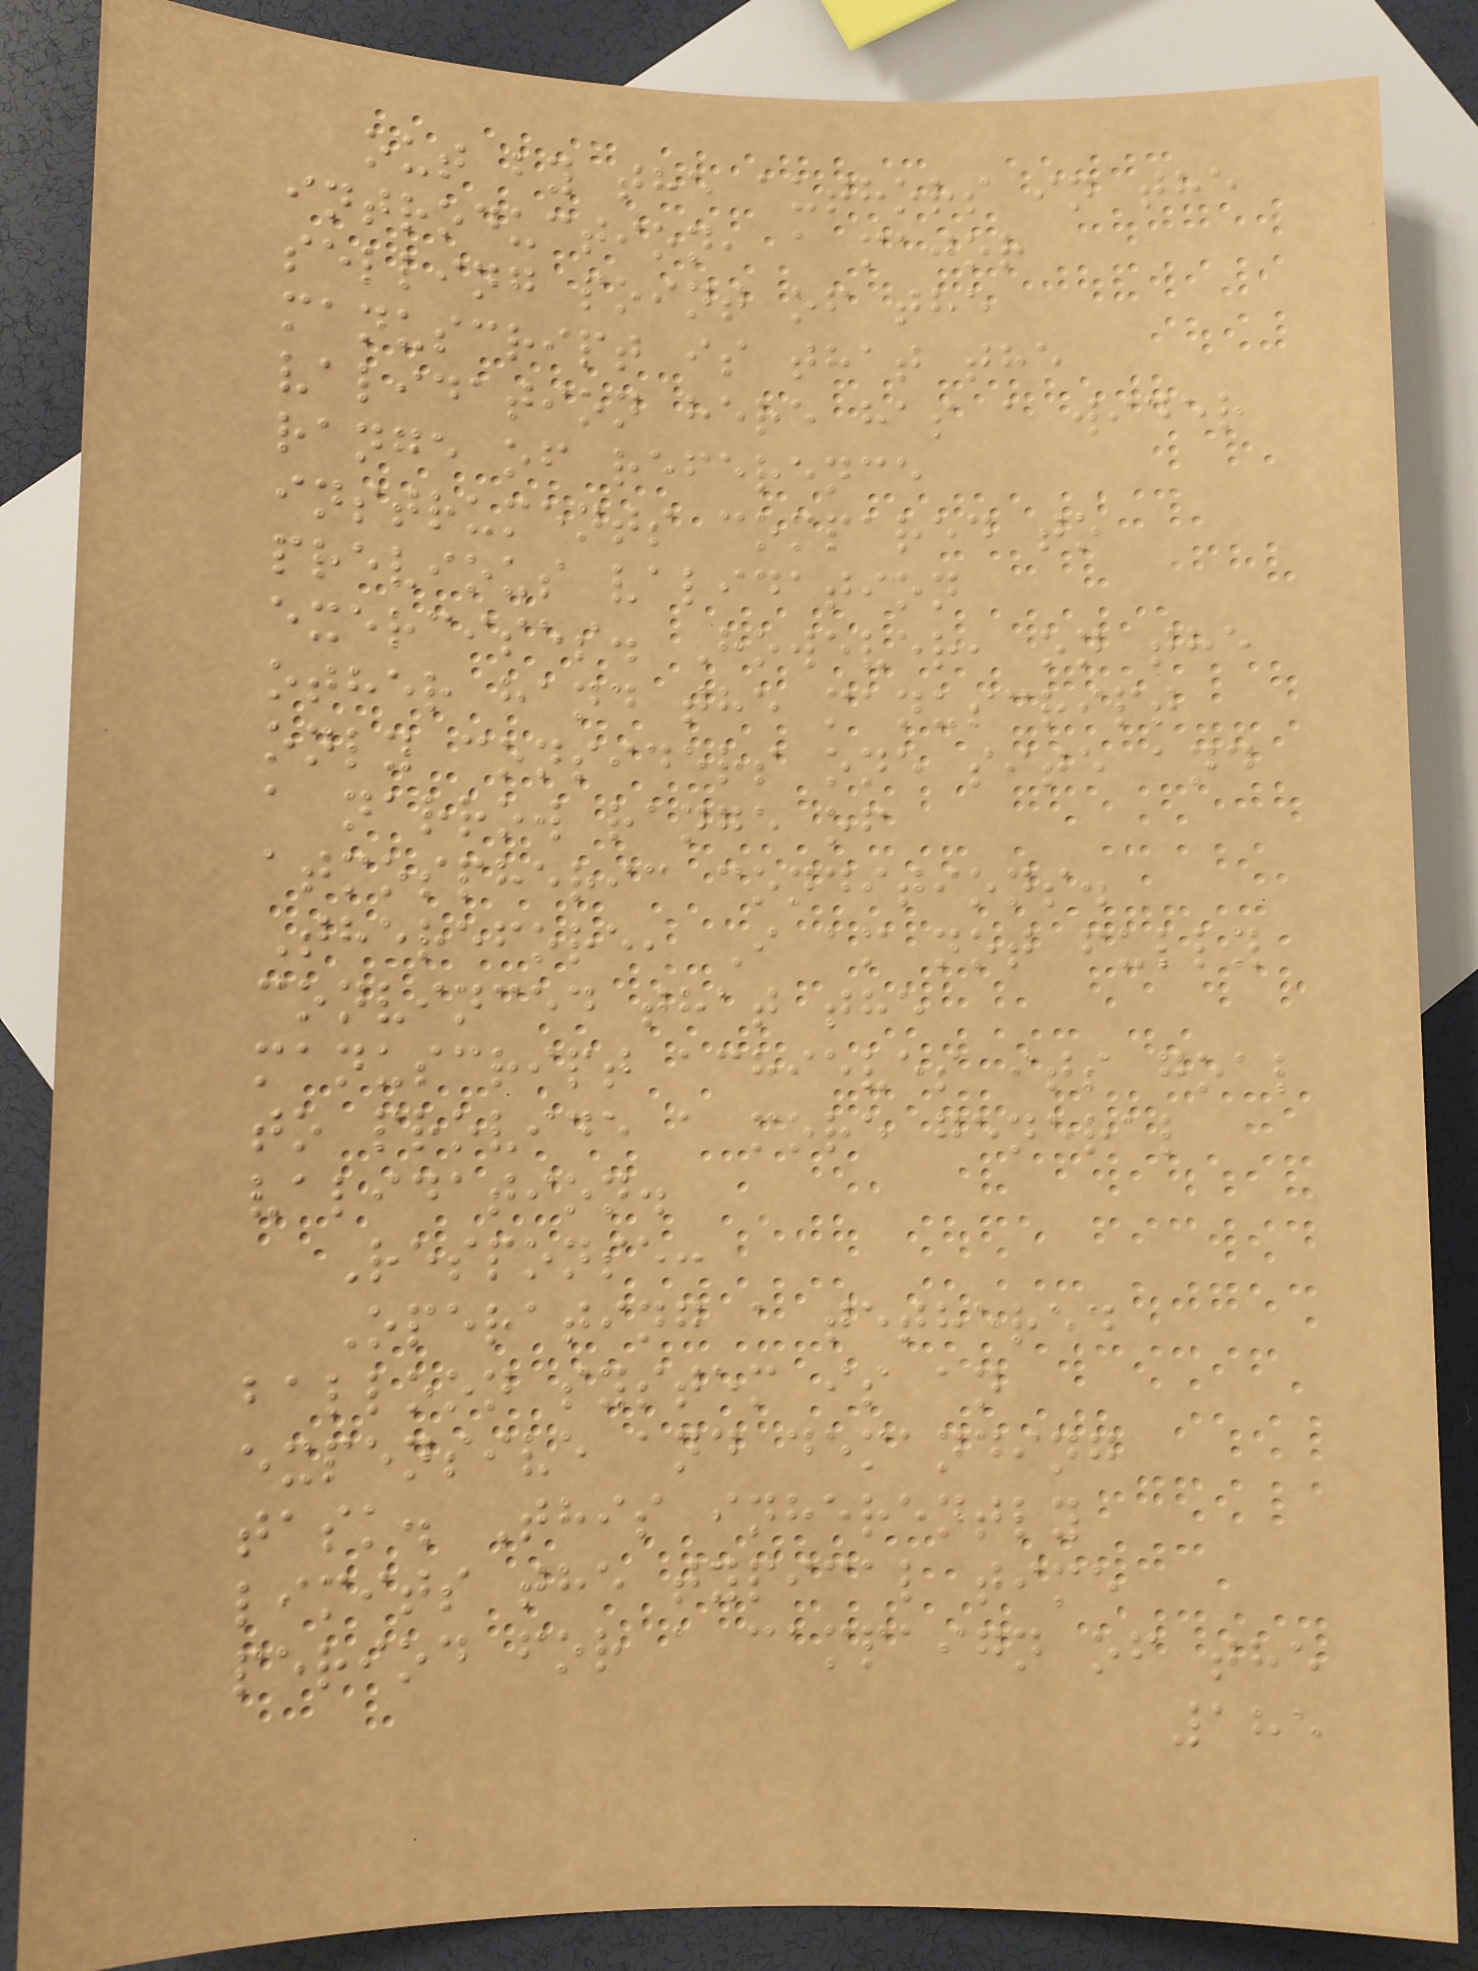out by the authors in the
introduction, a major
selling point of the
manuscript is that the
validation here has a wider
range of reference
instruments compared to
previous validation
exercises. However, on the
other hand the manuscript
only considers one site and
a narrow range of
atmospheric conditions.
Therefore, I am not fully
convinced that the
manuscript achieves its goal
to provide a more general
validation.
Response:
Operating a tethered
balloon system is an
expensive and demanding
task. This inherently
limits the typical time
period for a campaign of the
185
